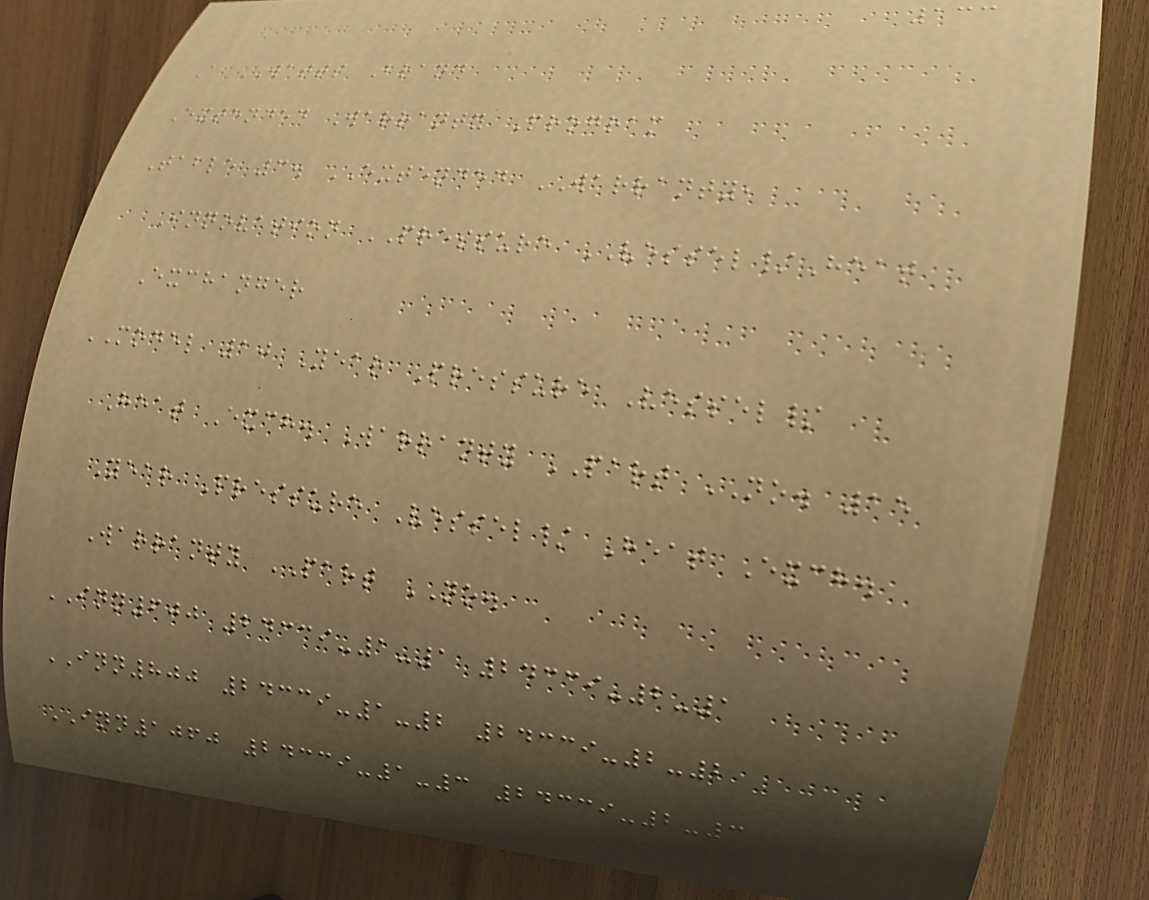133
A WATTS Brand
Extended Warranty Program
Table 3. EXTENDED WARRANTY,
Innovation PRESSURE VESSEL/Heat
Exchanger
MODEL 10 Year Pressure Vessel/
Heat Exch. Warranty PART NO. 15
Year Pressure Vessel/ Heat Exch.
Warranty PART NO.
INN600 24339-1-1 24339-2-1
INN800 24339-1-2 24339-2-2
INN1060 24339-1-3 24339-2-3
